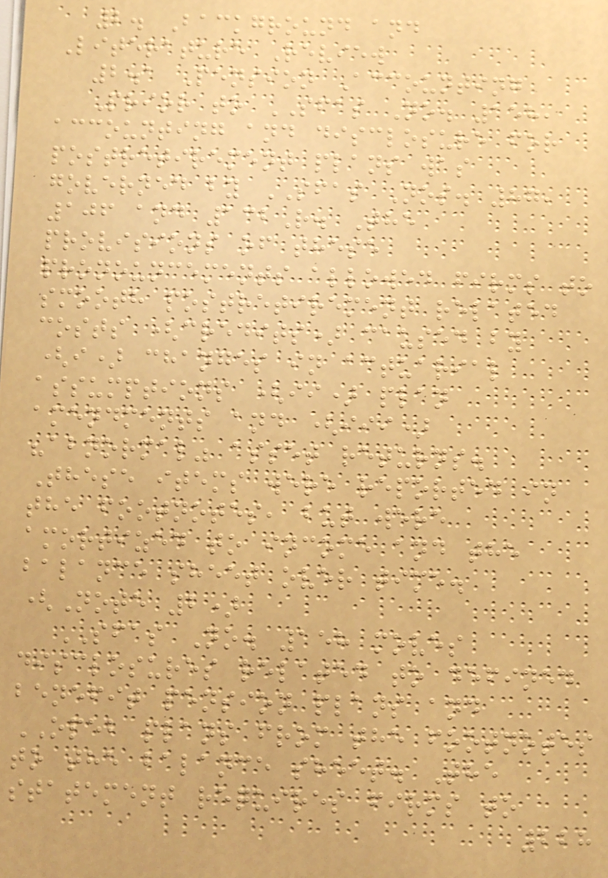2. Background and
Literature Review
2.1 Pension Accounting
Prior to SFAS No. 158,
accounting and disclosure for
postretirement plans was
governed by SFAS Nos. 87,
106 and 132R. The
provisions of these
pronouncements allowed firms to
smooth postretirement related
costs (credits) caused by
(i) changes in actuarial
assumptions (ii) plan
amendments and (iii)
"abnormal" asset returns.
These items were reported in
the footnotes, but were
amortized to income and the
balance sheet over time.
(Note 2)
SFAS No. 158 moves
disclosures related to defined
benefit pension plans and
OPEB plans from the footnotes
to the balance sheet. The
statement requires firms to
228
